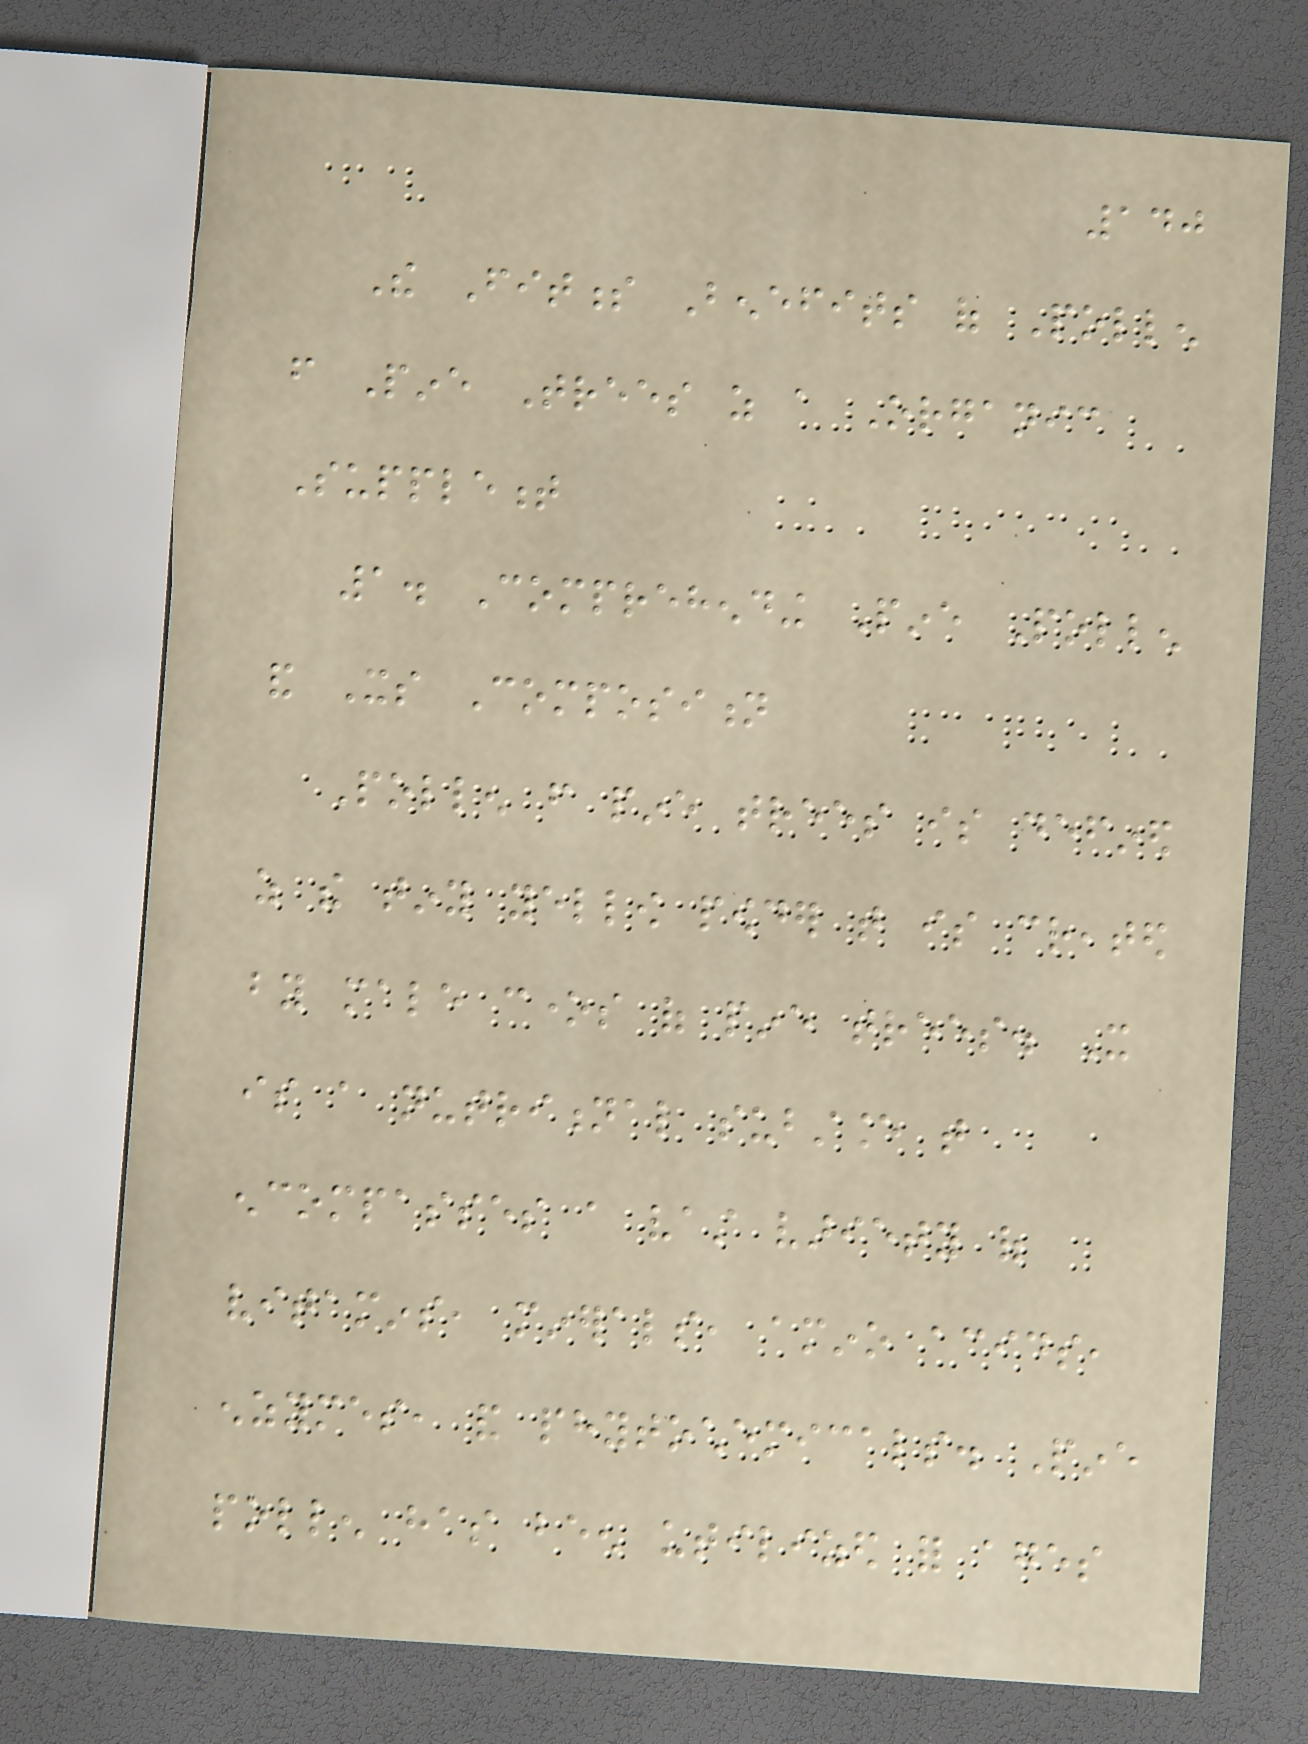140
The Fitness Benefits of Pollen
from Pine Trees as a Organic
Supplement
1. Comprehending Pine Pollen
and Its Composition
Pollen from pine trees is defined
as the tiny yellow powder that is created
by male cones of pine trees. It
is a nutritional substance that
encompasses a vast variety of
vitamins, minerals, amino acids,
enzymes, and phytochemicals. Pine
pollen has been utilized for ages
